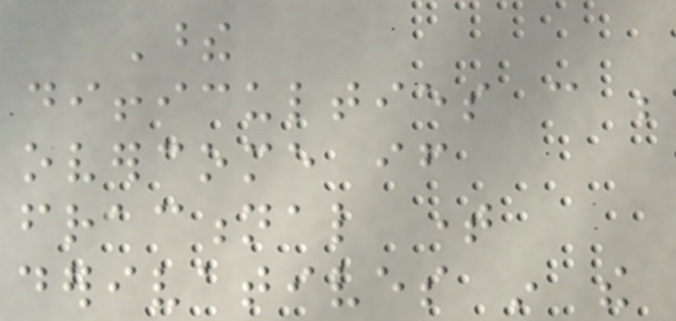These
difficulties can be
overcome if
fractional time
derivatives in the
